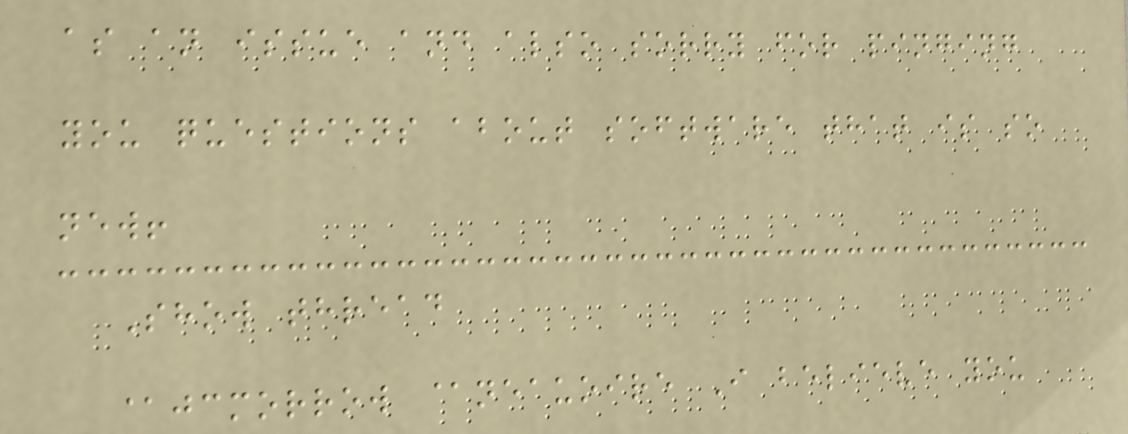as an issue and also sorry for pinging
you questions about software that is so
new!
Show thread
@jcmorrow @neauoire I believe you
